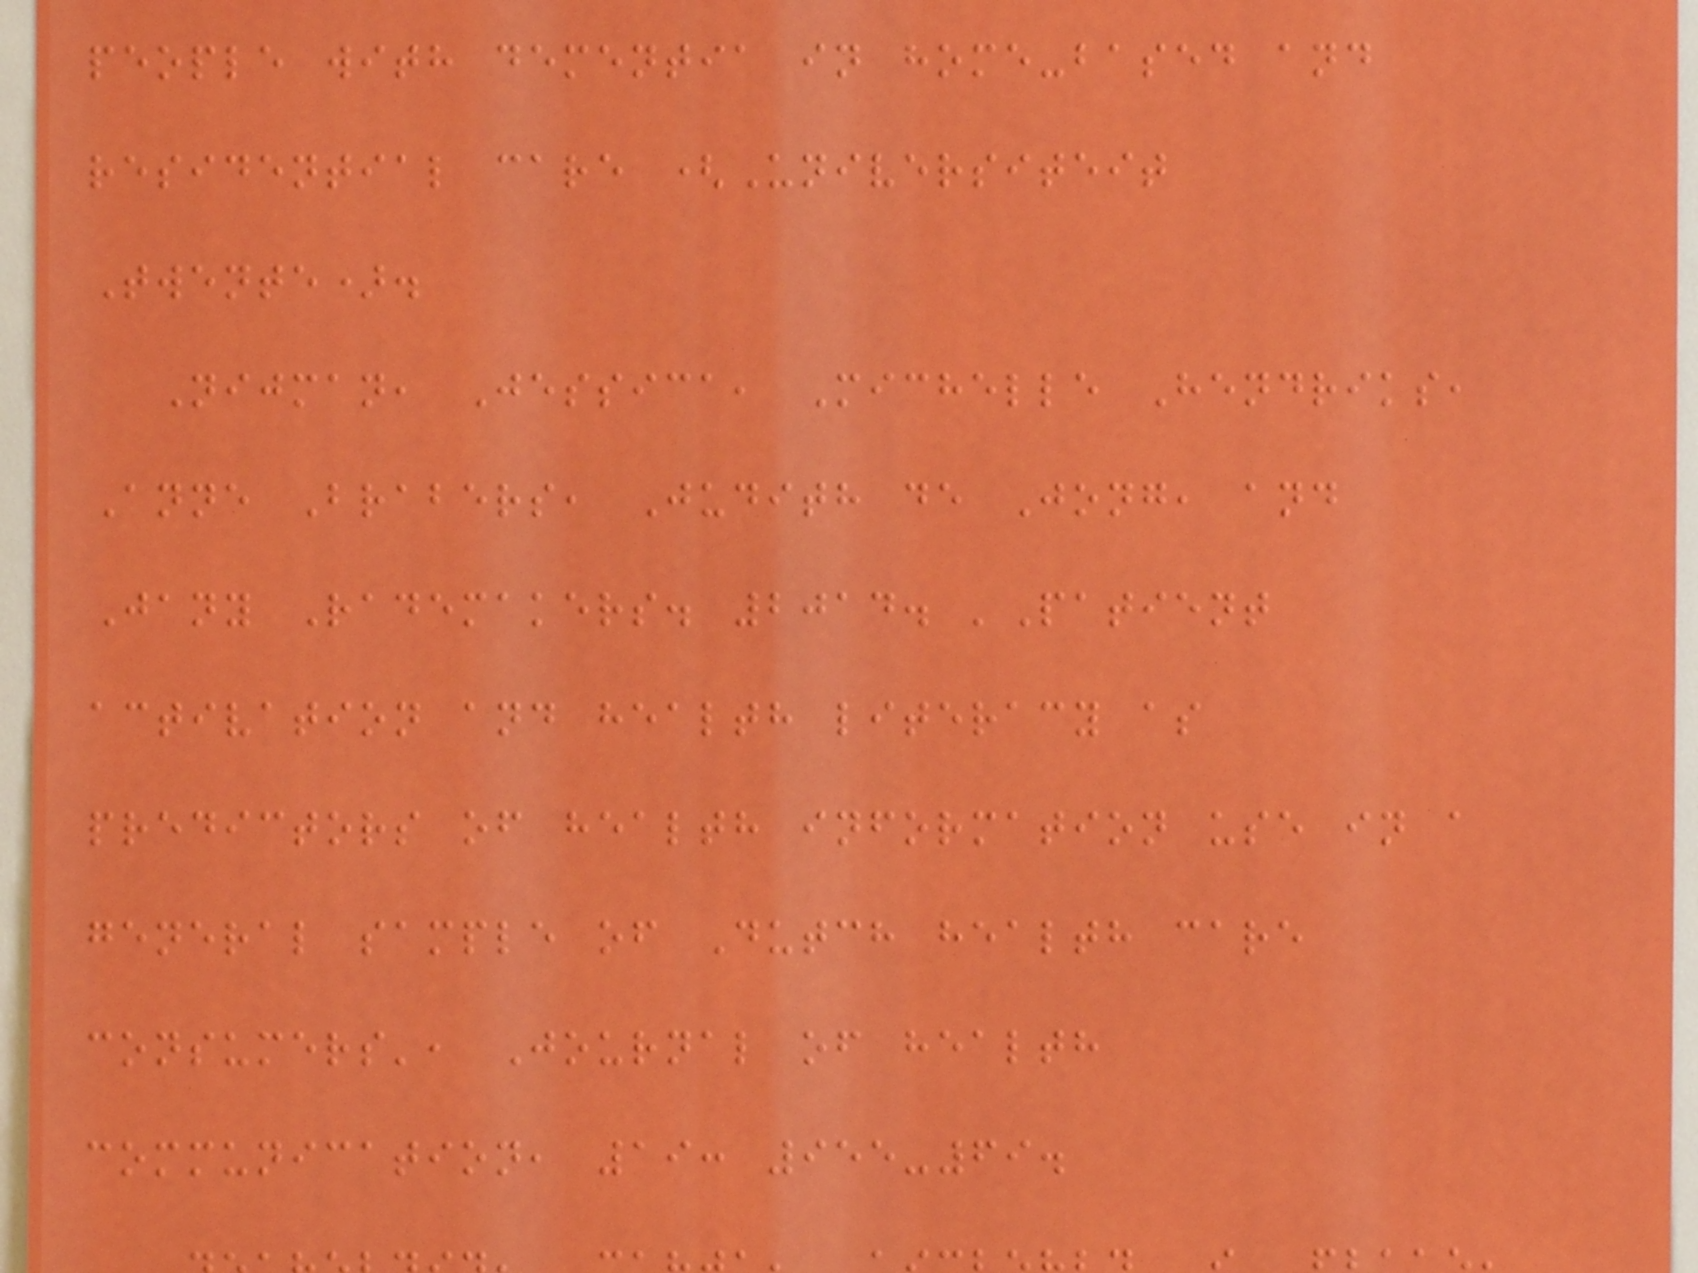people with dementia in home-based and
residential care (Universiteit
Twente).
Nijman, Jessica, Michelle Hendriks,
Anne Brabers, Judith de Jong, and
Jany Rademakers. 2014. 'Patient
activation and health literacy as
predictors of health information use in a
general sample of Dutch health care
consumers', Journal of health
communication, 19: 955-69.
